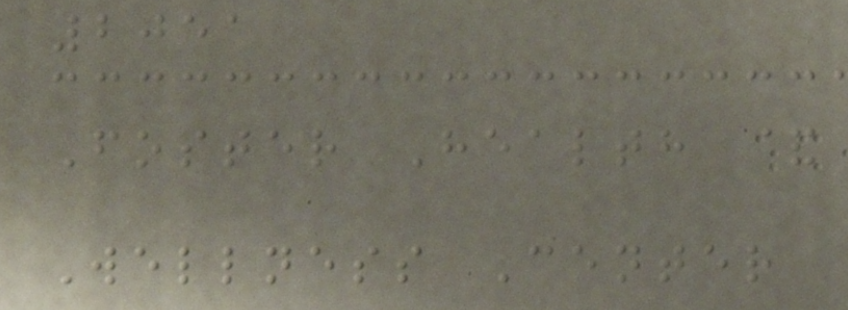2051
Foster Health &
Wellness Center
